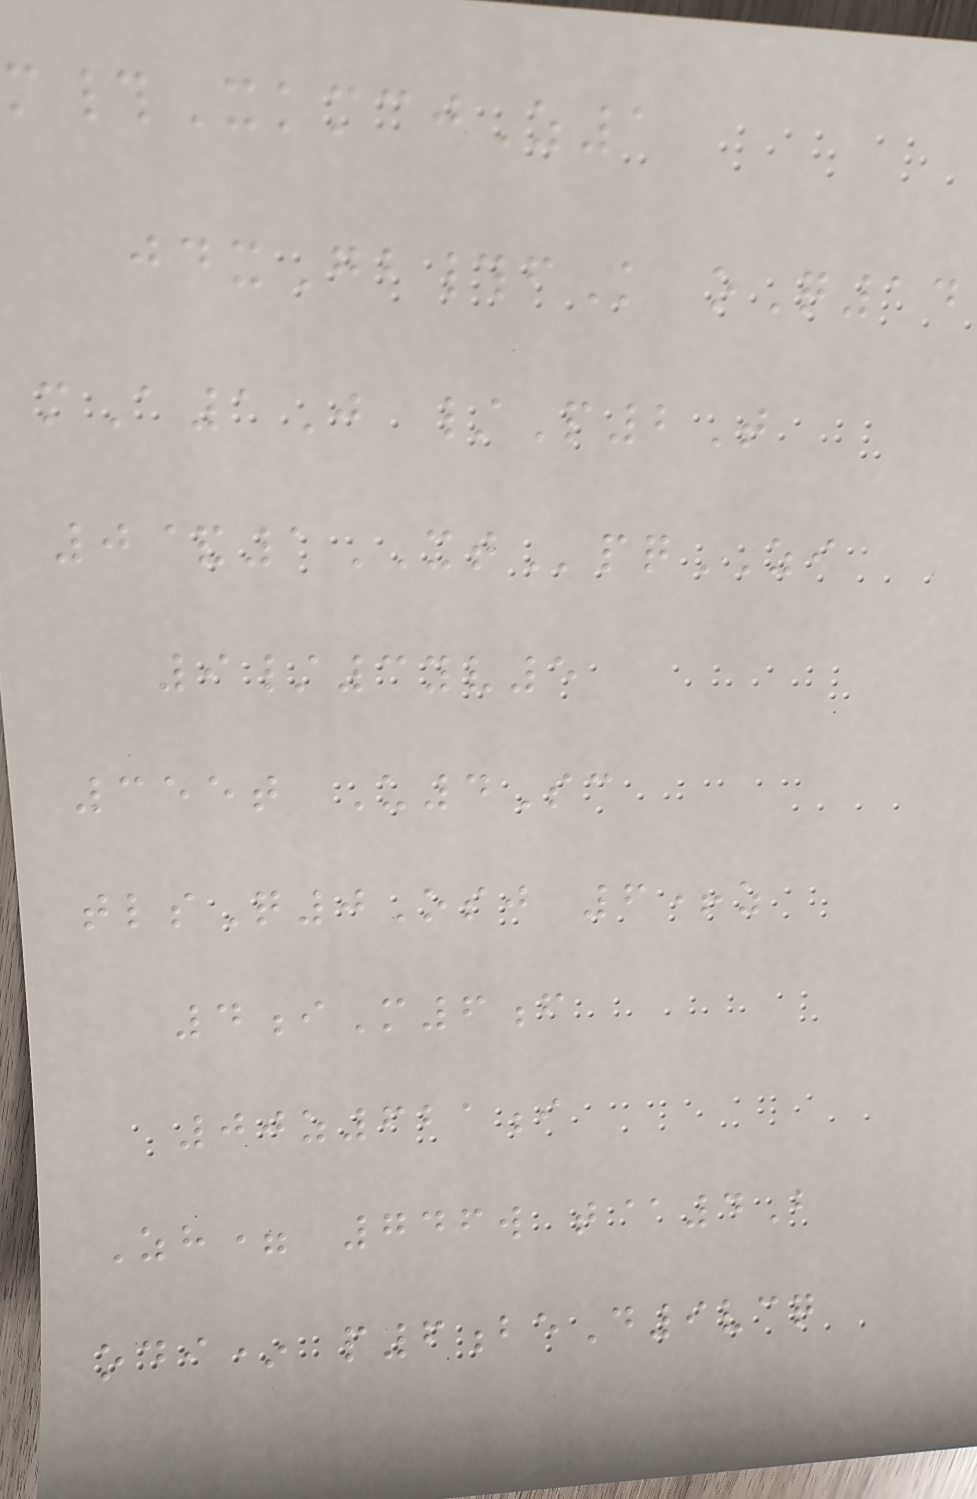m#XkmcjZ1
jdxGb#fK oQ14
mA1J /P2T
0&1XTpqZI
9/3yv5
355t U4Sc
tlsQ0Osj 6+z
4iM6f
00z621i
Zh= 746w t@4B
odi* p6beD9vcq
